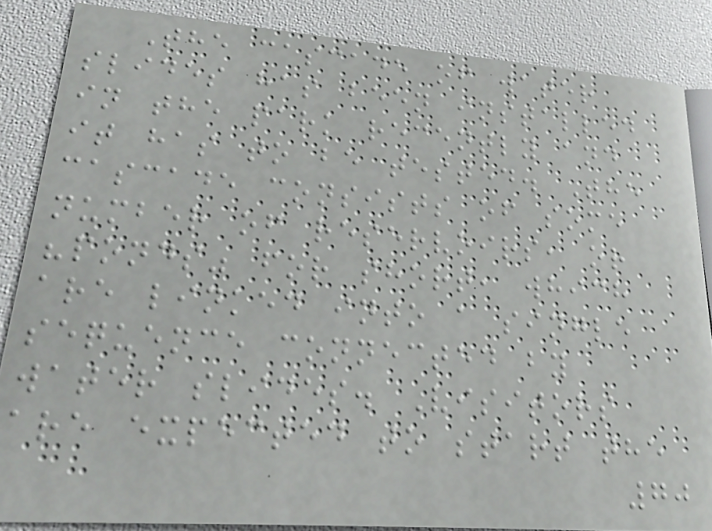The cascade of water
slides has been installed
in the park recently and
it has to be tested. The
cascade consists of some
number of reservoirs, or
"ponds" for short, which
are linked into a single
sequence connected by
water slides. Visitors
are expected to start the
70
